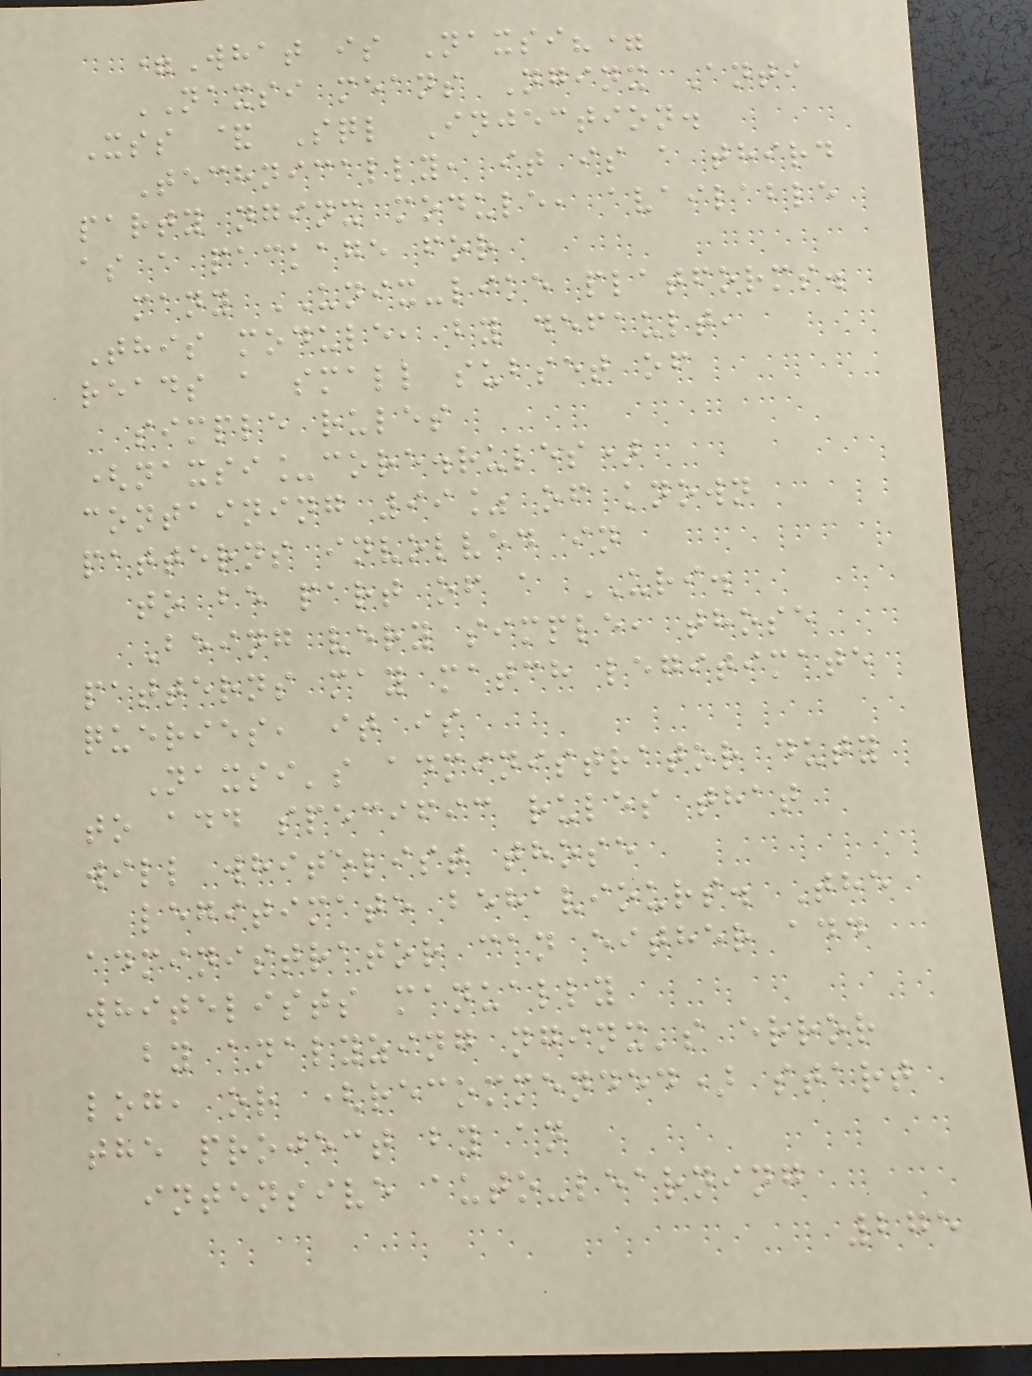=What is Naxsi?=
NAXSI means Nginx Anti
Xss & Sql Injection.
Technically, it is a third
party nginx module, available
as a package for
many UNIX-like platforms.
This module, by default,
reads a small subset of
simple rules
(naxsi_core.rules)
containing 99% of known
patterns involved in
to be part of a URI.
Being very simple, those
patterns may match legitimate
queries, it is
Naxsi's administrator duty
to add specific rules that
will whitelist those
legitimate behaviours. The
administrator can either add
whitelists manually
by analyzing nginx's error
log, or (recommended) start
the project by an
intensive auto-learning
275
